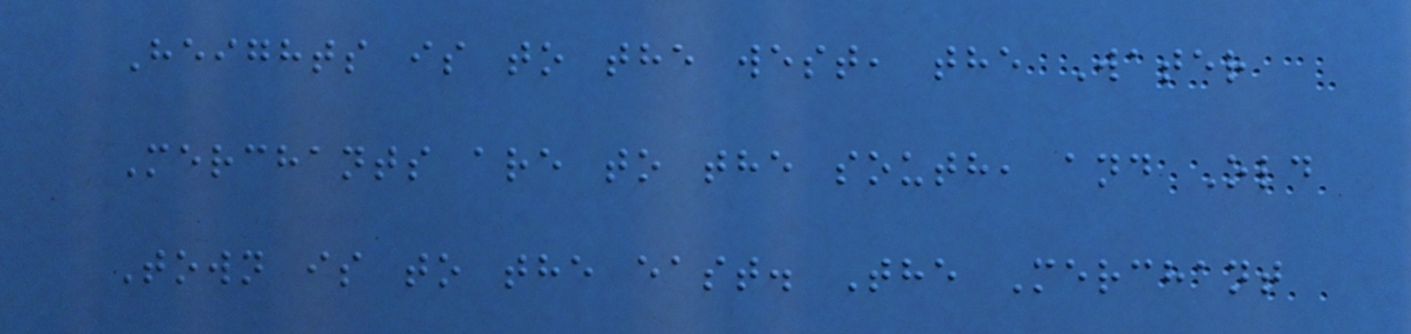Heights is to the west, the Water
Merchants are to the south, and Old
Town is to the east. The Merchant
